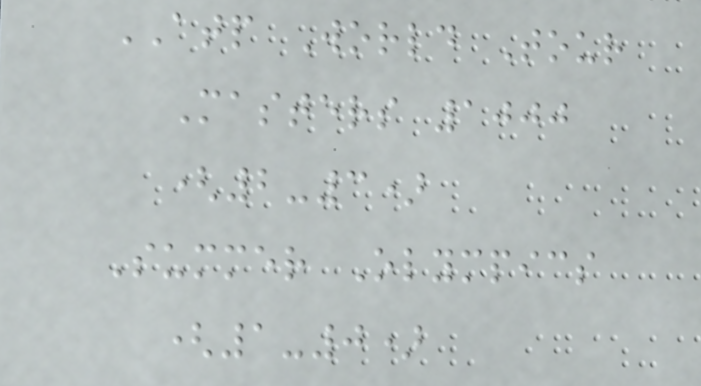ATP World Tour
Masters 1000
(2-3)
Summer Olympics
(1-0)
